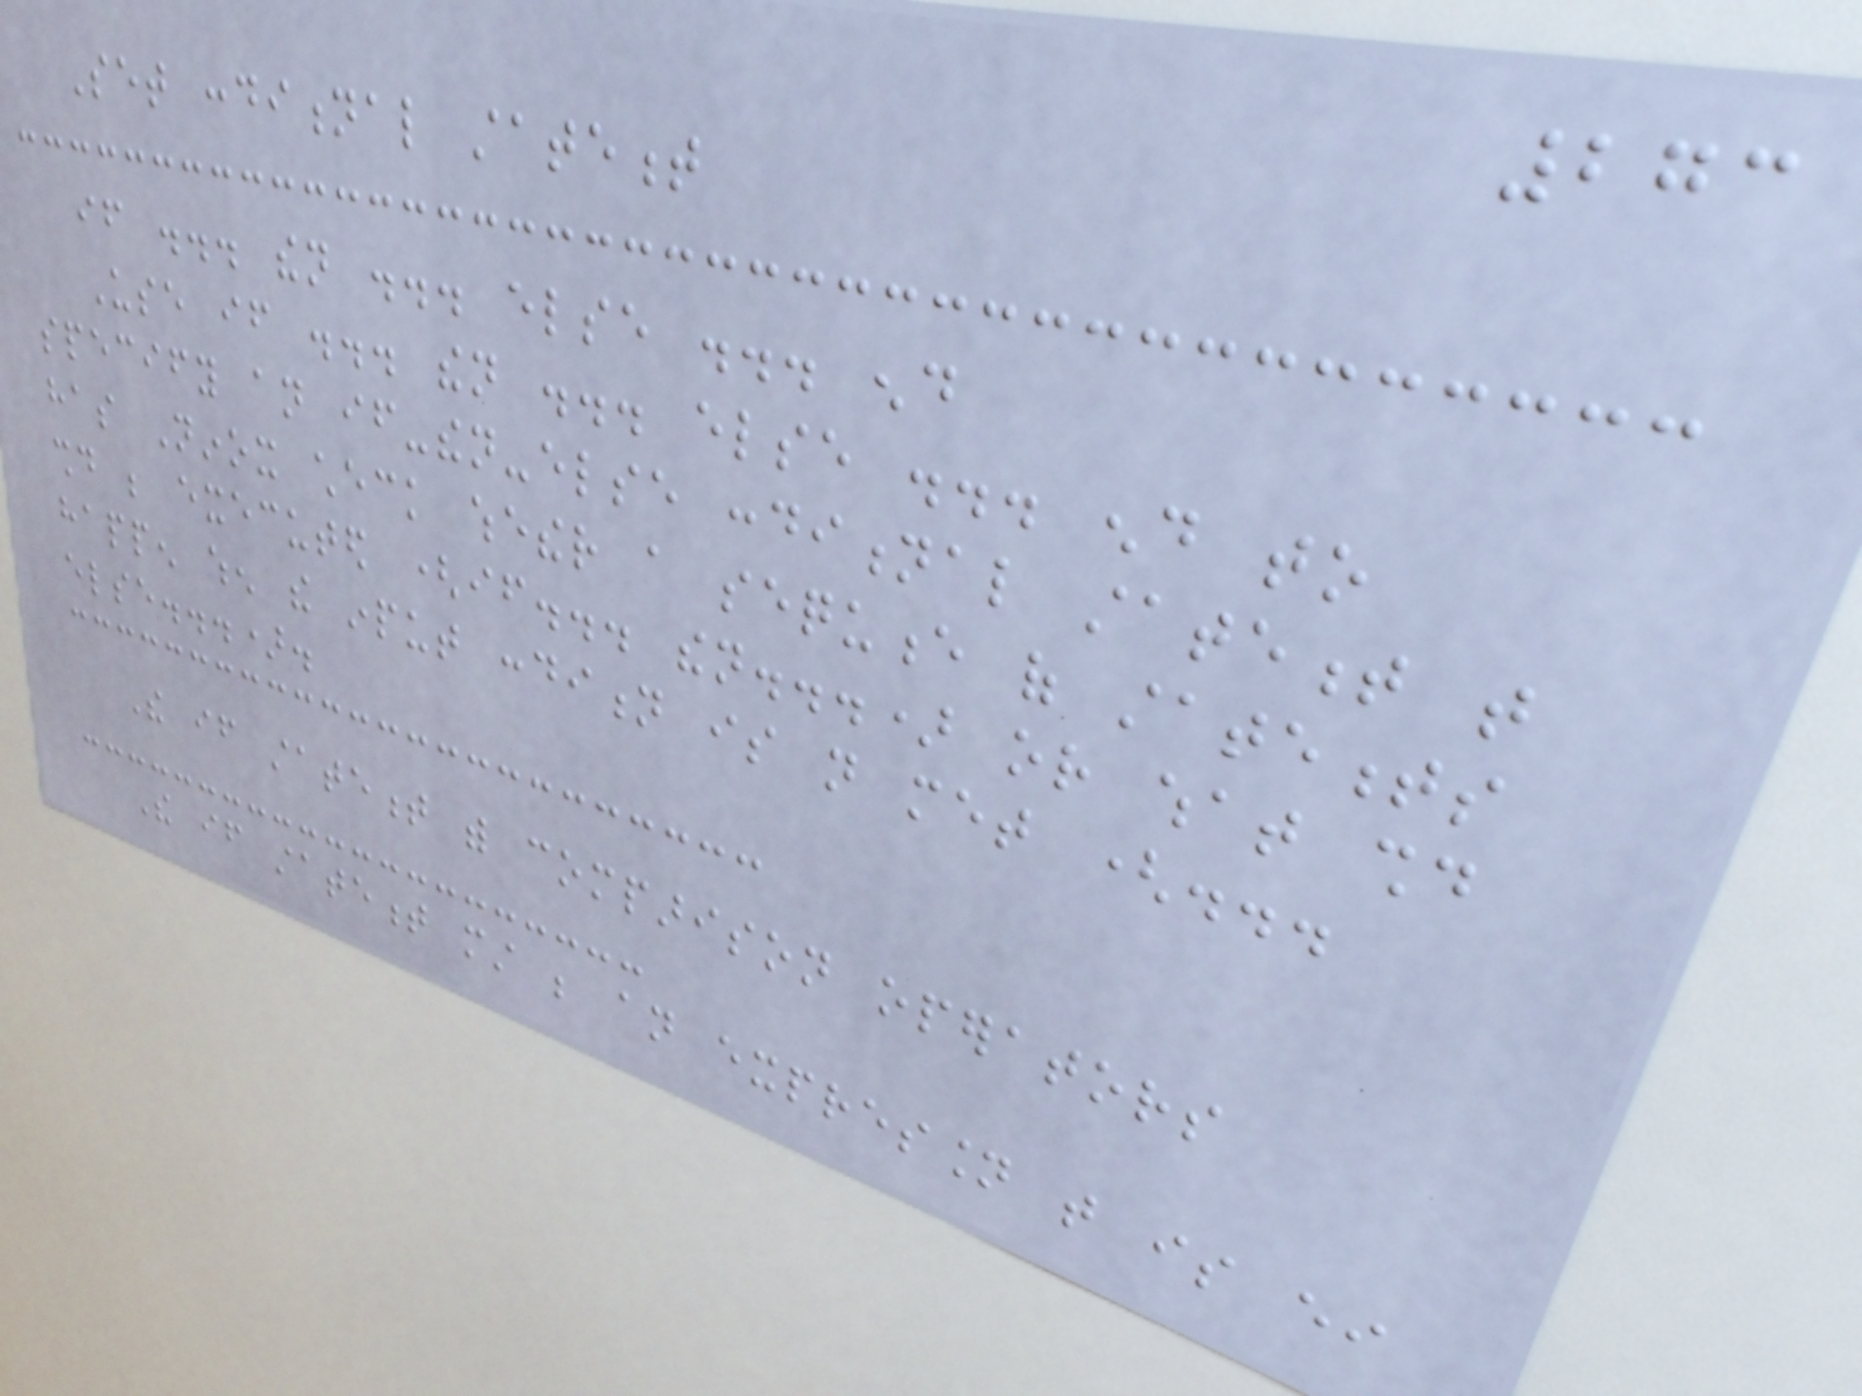273
Set conditional statement
if ... then ... else ... end
Use if ... then ... else ... end to
specify an if-then-else conditional statement that
has Ninox check whether a sequence of statements
should be executed (if... then...) or what should
happen when the input condition is not met (...
else...).
The if statement with comparison operators
The if statement must be an expression that is either
